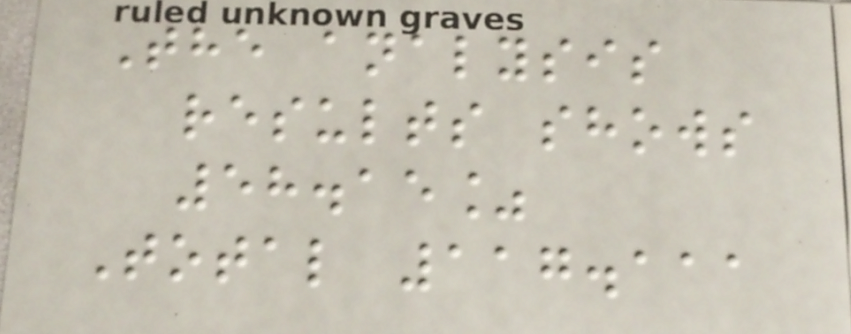The analysis
results shows
58.15%
Total 117.111
